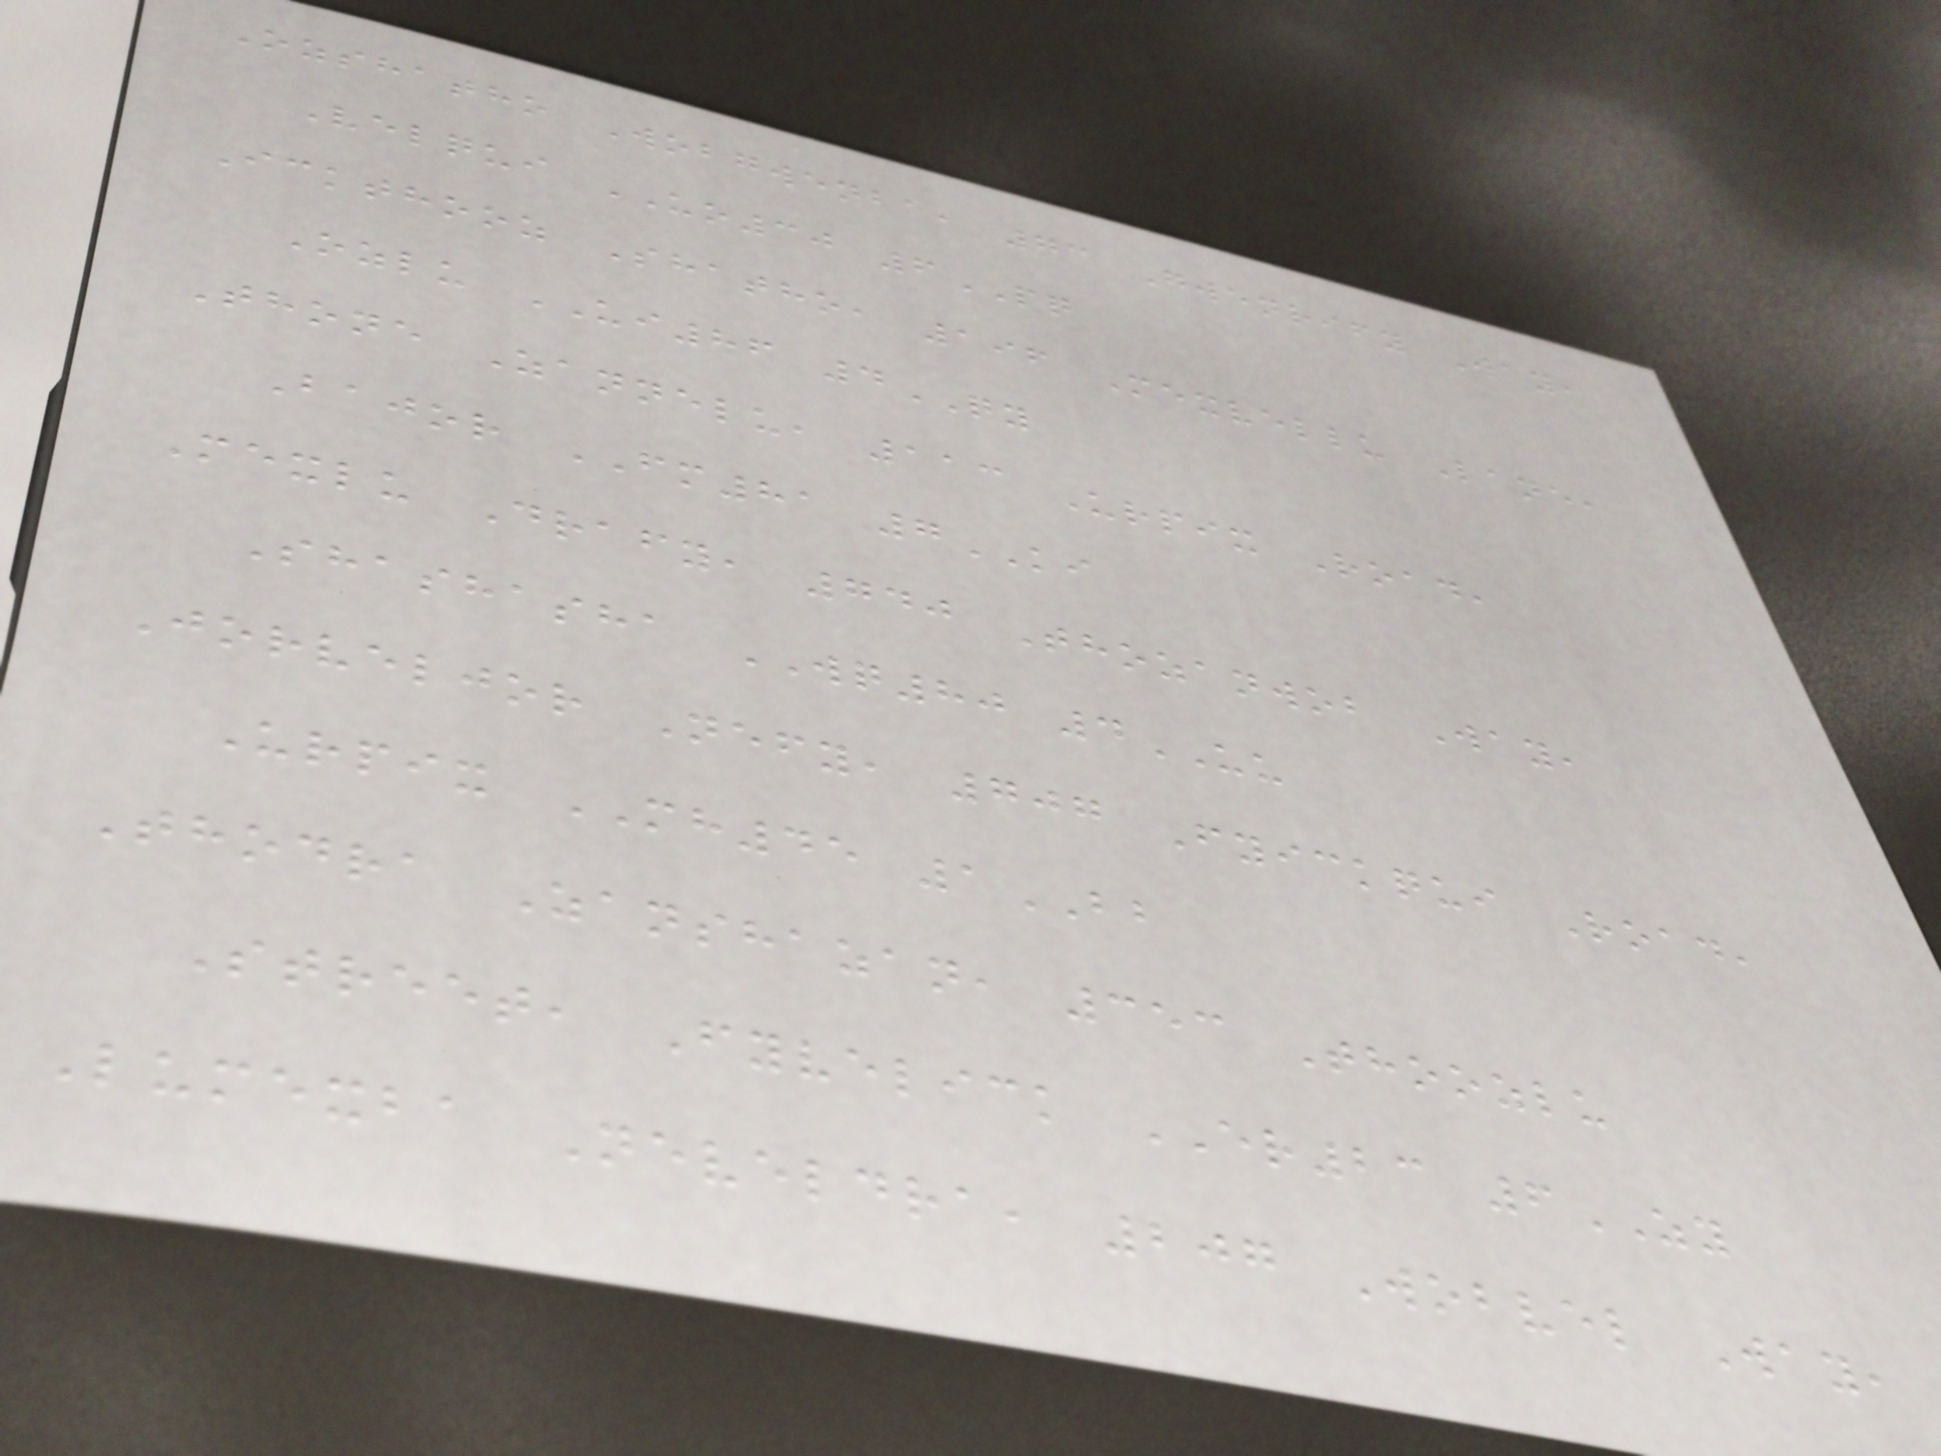Ozshatho Wobgwenba, 73 Gwenrify Way,
Velqui UO30 6PQ
Ickthooz Shatho, 196 Mexvellu Lane,
Ozlu UI86 4QY
Thone Zannelu, 113 Urpix Road,
Bajor FM81 7KI
Mexlu Drafy, 740 Thozanwob Way,
Shashasha WQ80 4UU
Jorveljor Nefy, 707 Fyickqui Road,
Urpix MH45 1BB
Thodra Zanshazan, 353 Thoozlu
Street, Fyvelick ER23 6ZY
Lumexba Neveldra, 207 Wobvel Way,
